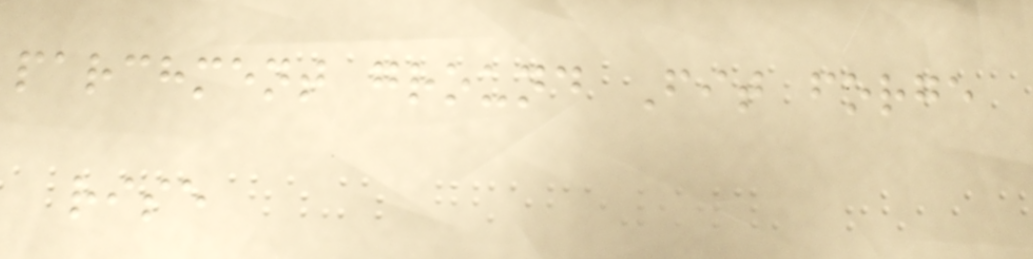parchment ground Fit forge
rise
